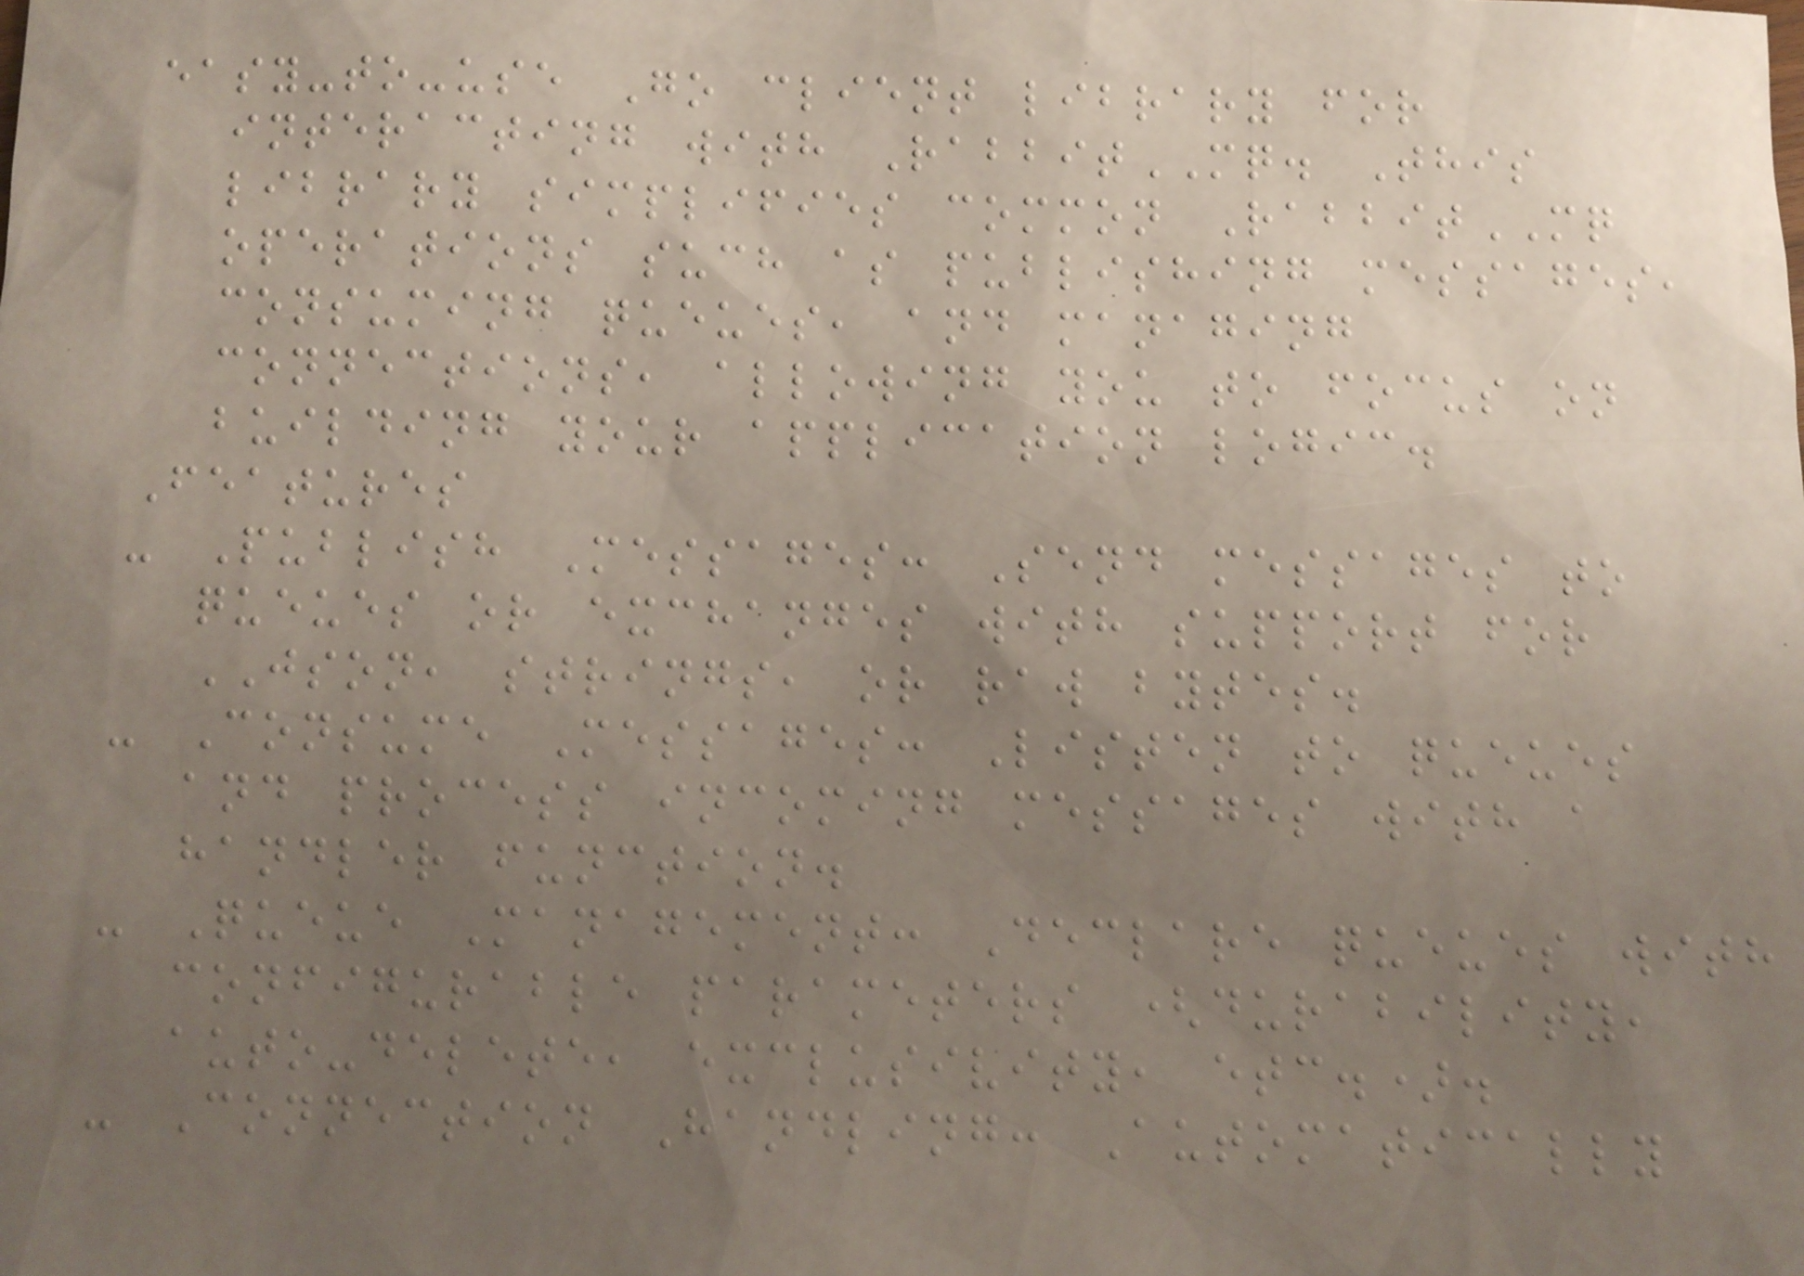easy-to-use Go client library for
interacting with RabbitMQ. This
library simplifies common RabbitMQ
operations such as publishing messages,
consuming queues, and managing
connections, allowing you to focus on
building your application logic.
Features
- Publish Messages: Send messages to
queues or exchanges with support for
JSON, strings, or raw bytes.
- Consume Messages: Listen to queues
and process incoming messages with a
handler function.
- Queue Management: Declare queues with
configurable parameters (durability,
auto-delete, exclusivity, etc.).
- Connection Handling: Automatically
